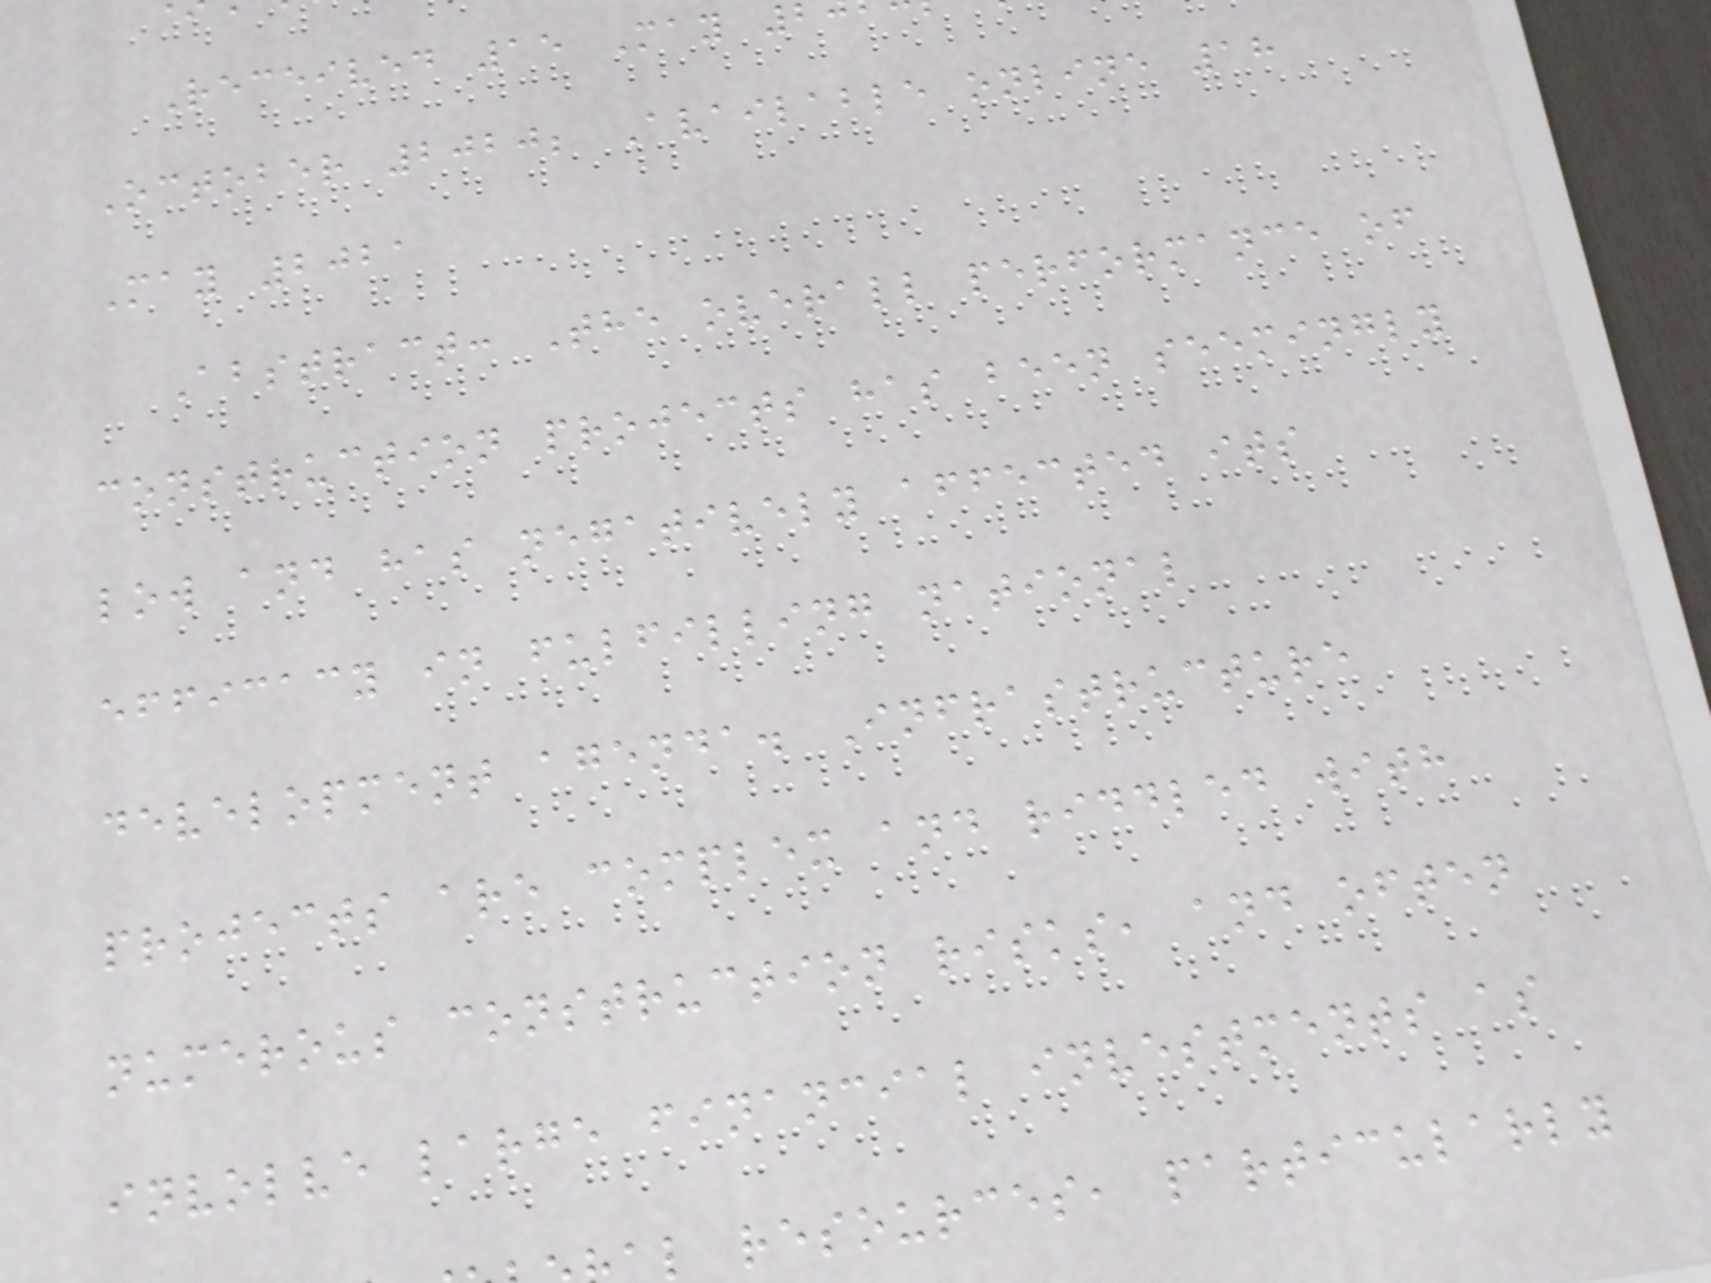Received 15 May
October 2020; Available online 18
May 2021
Abstract: The overall performance of
construction projects has been seemingly
low and has negatively affected its
efficacy in fulfilling national
development agenda. Infrastructure
projects are complex and riddled with
numerous construction risks, and often
involve large financial investments as
l resources, particularly
